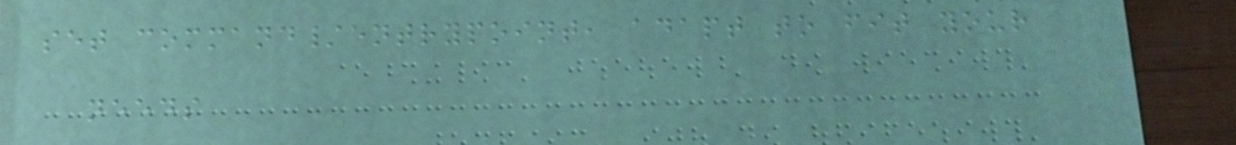set command/entrypoint, adapt to fit your
needs
